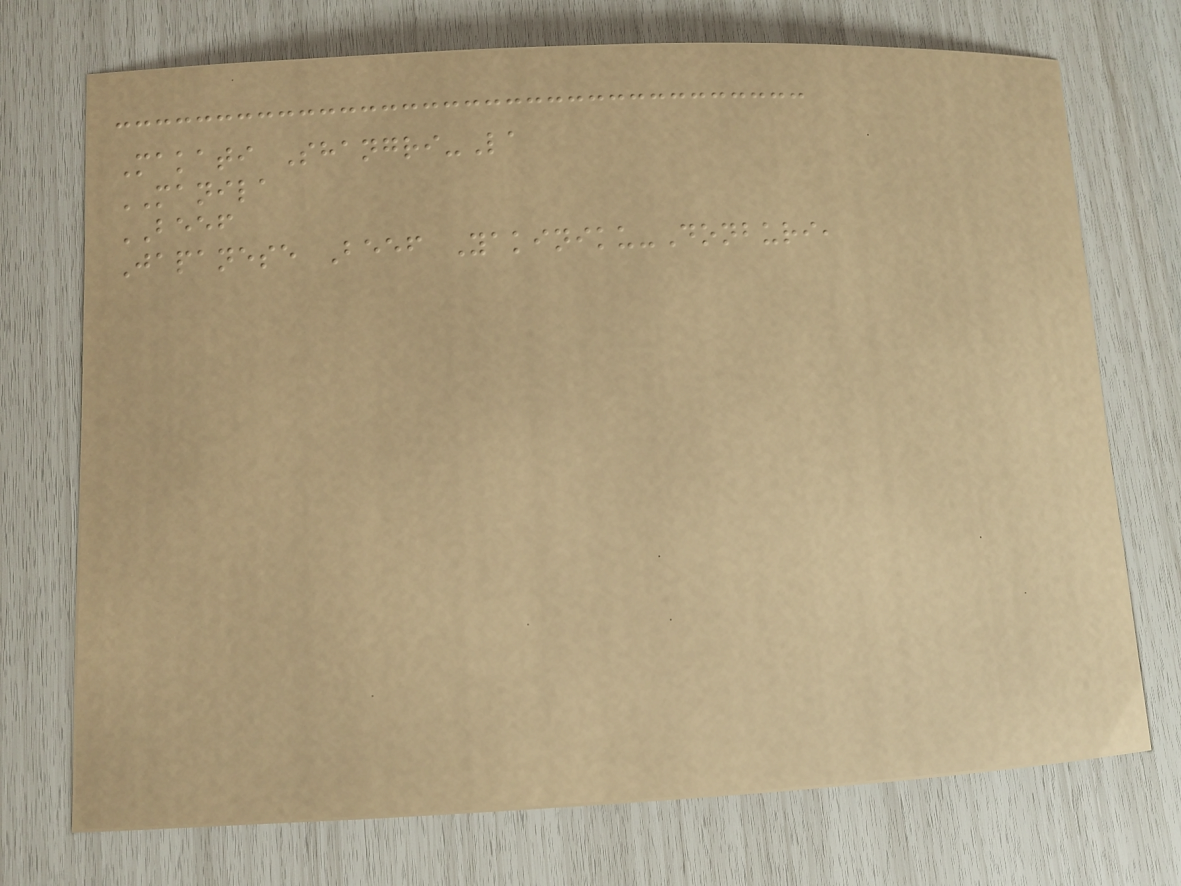Makati Shangri-La
MANILA
BEEF
Japanese Beef Yakiniku-Donburi,
